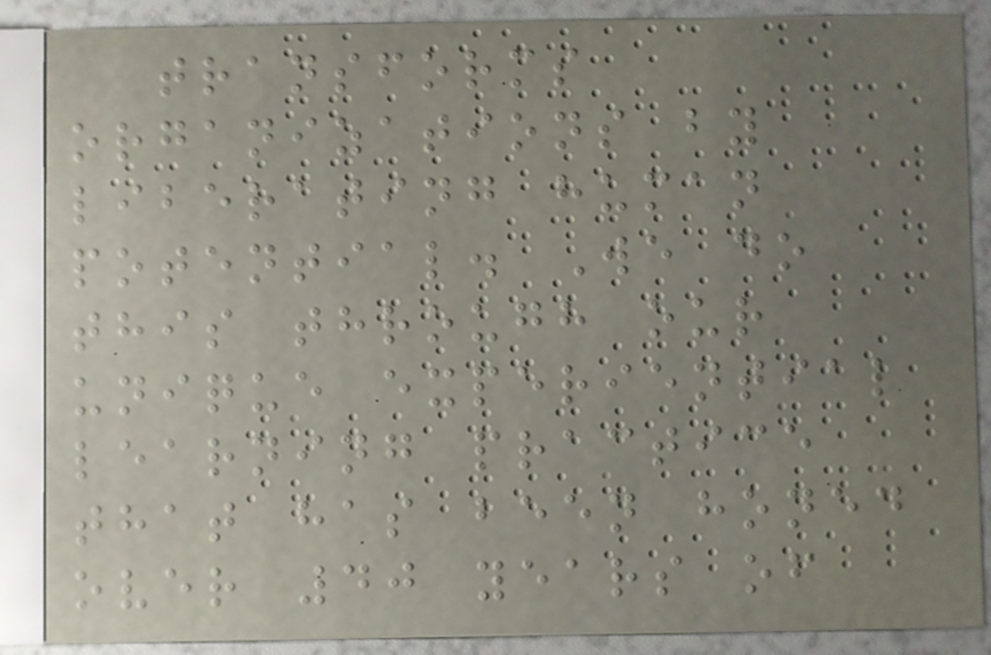transforms
organizations by
liberating human
potential. We do
this through our
unique experiential
learning practice
that has been honed
over 40 years of
